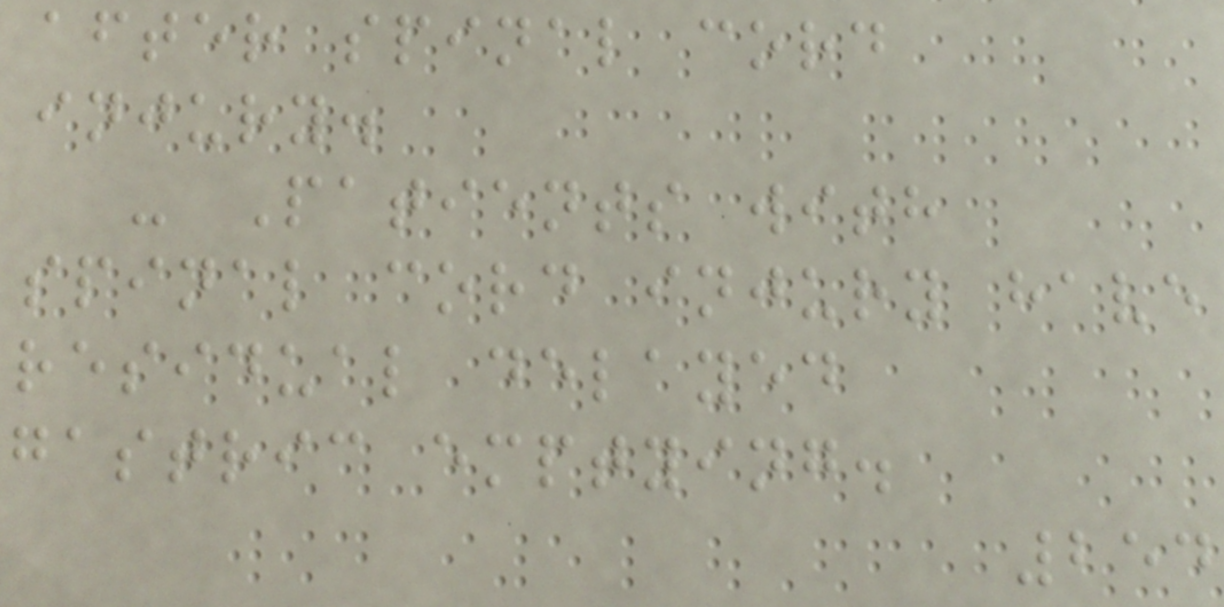after spinal cord
injury.
- Patients with
spinal cord injury have
residual delayed
gastric emptying.
254
